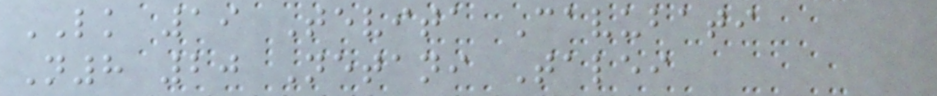LK 19 Tevita Cavubati
N8 20 Netani Talei
